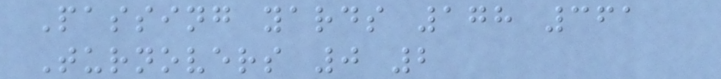Passing yards 178 361
Turnovers 0 2
